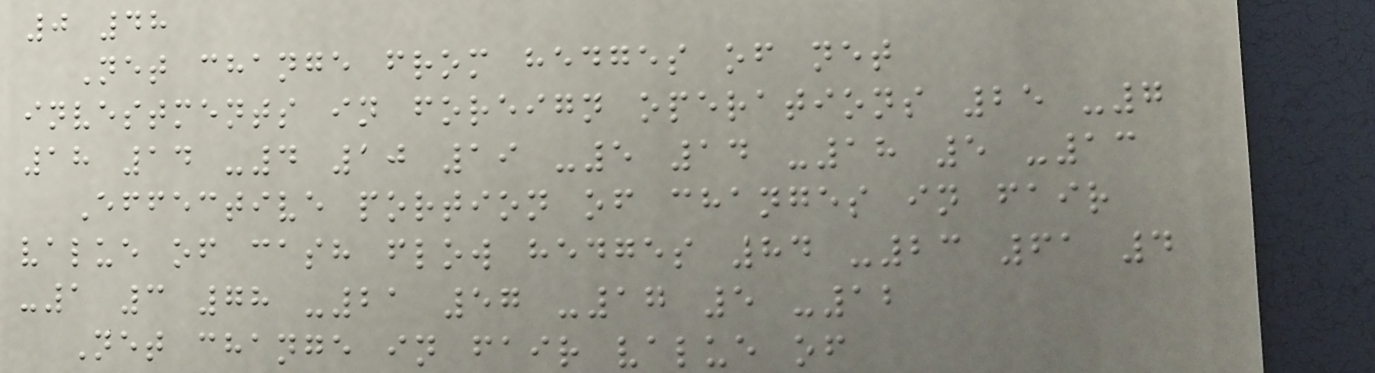0 48
Net change from hedges of net
investments in foreign operations 25 -7
18 14 -4 10 19 -5 14 -18 5 -13
Effective portion of changes in fair
value of cash flow hedges 84 -23 61 4
-1 3 78 -21 57 -17 5 -12
Net change in fair value of
